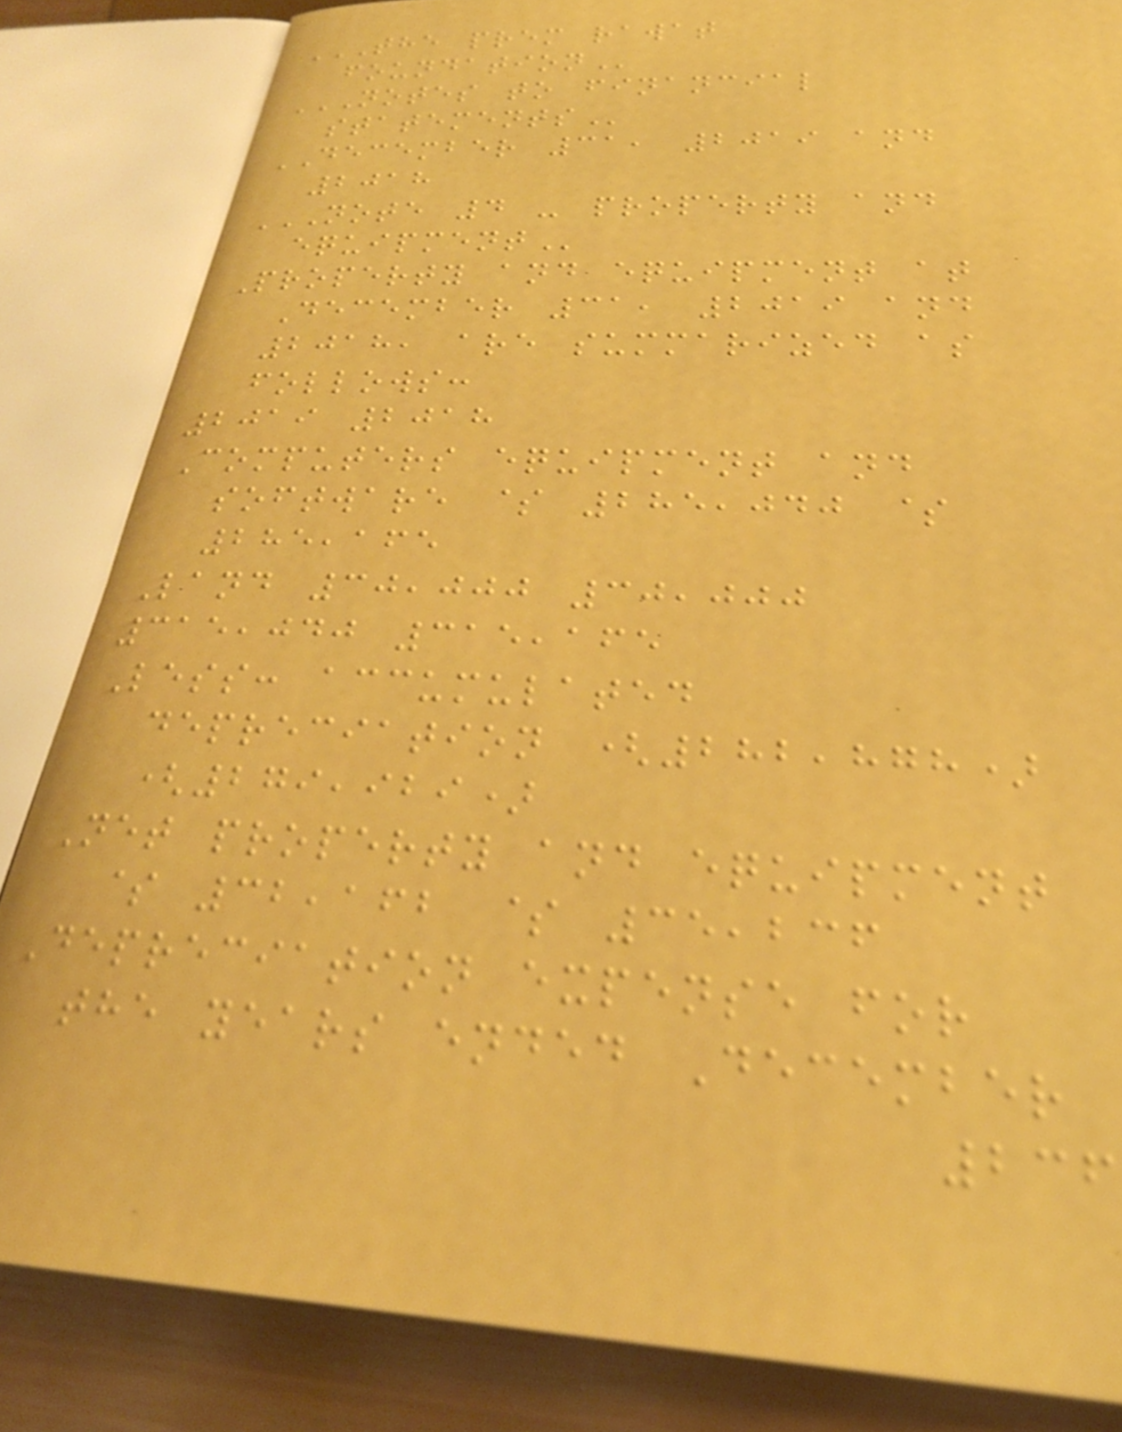THE PREM RAWAT
FOUNDATION
NOTES TO FINANCIAL
STATEMENTS
DECEMBER 31, 2019 and
2018
NOTE 4 - PROPERTY AND
EQUIPMENT
Property and equipment at
December 31, 2019 and
2018, are summarized as
follows:
2019 2018
Computers equipment and
software $ 285,040 $
285,165
Land 30,000 30,000
315,040 315,165
Less: accumulated
depreciation (282,878)
(279,929)
Net property and equipment
$ 32,162 $ 35,236
Depreciation expense for
the years ended December
236
